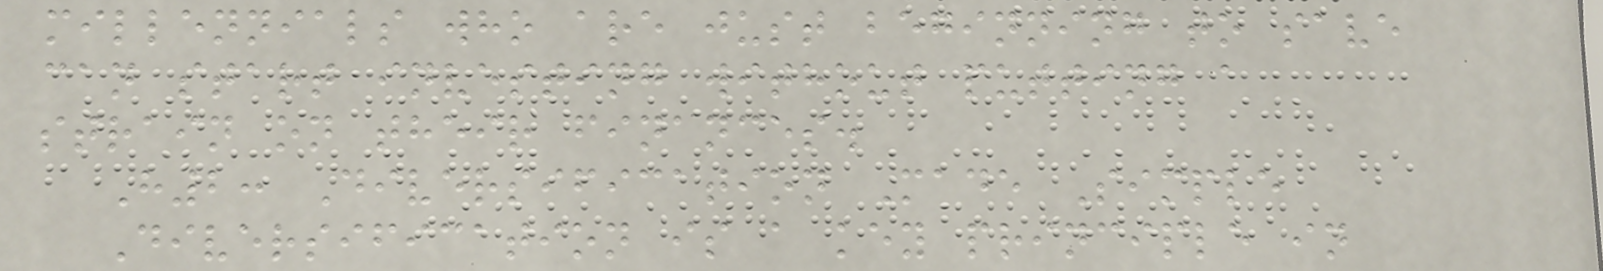millennials who are just beginning to save
can start investing without putting a
strain on their finances.
H2: Diversification Made Simple
Diversification is a key principle in
